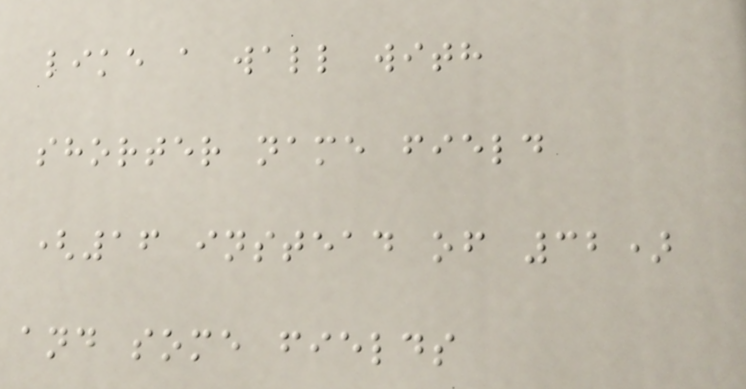like a wall with
shorter name field
(16 instead of 32)
and some fields
